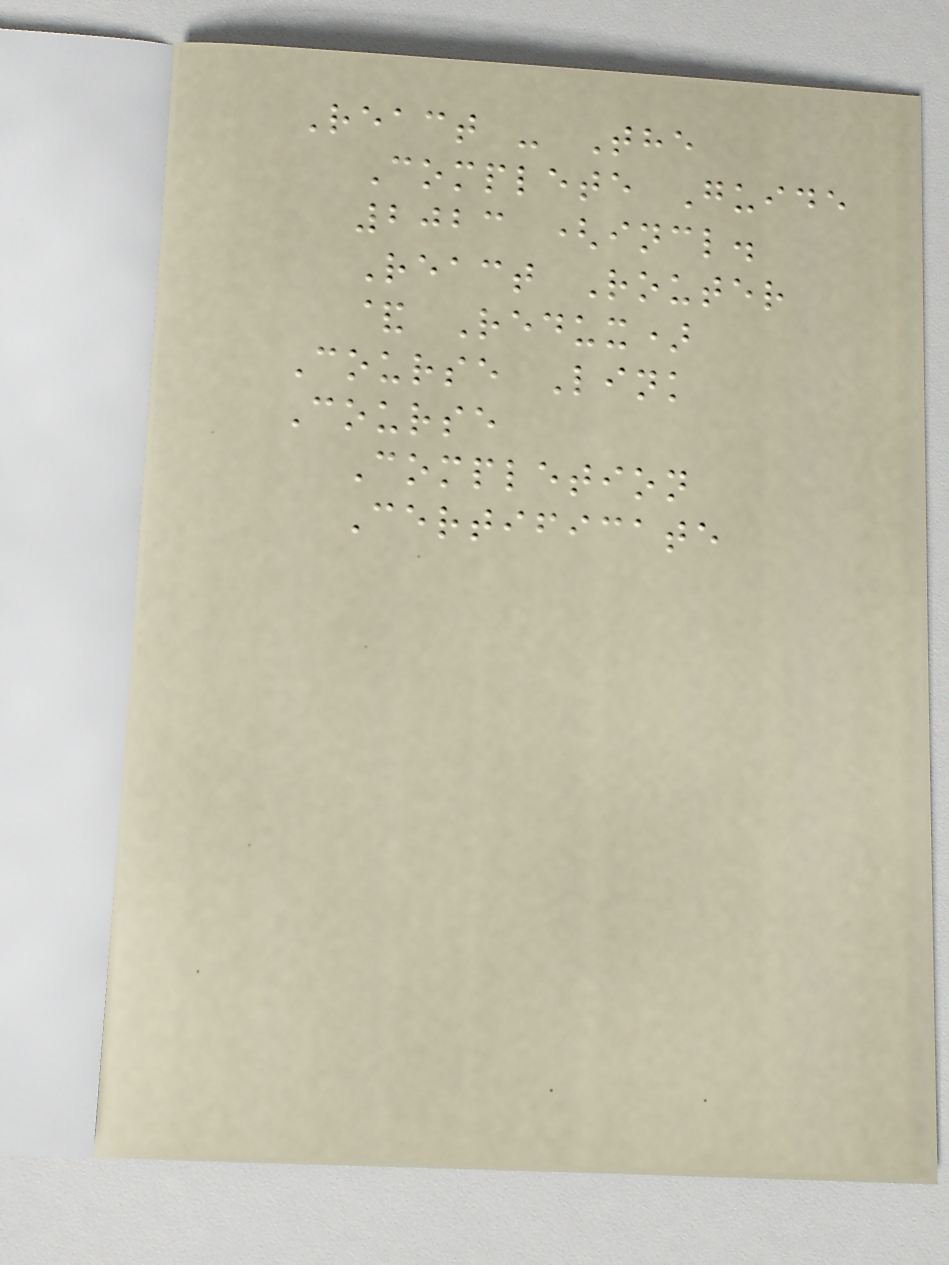React - The
Complete Guide
2023 (incl.
React Router
& Redux)
Course Link
Course
Completion
Certificate
